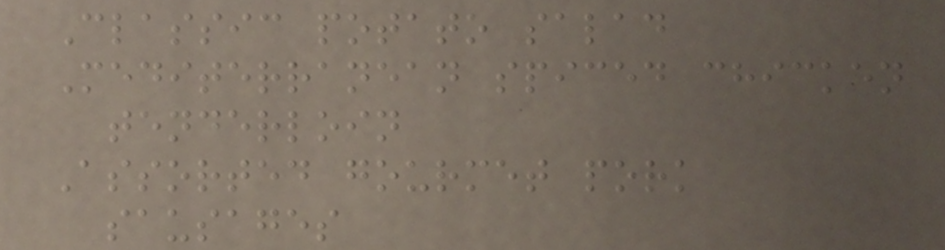Classic potato salad
Mediterranean spiced chicken
tenderloin
Assorted gourmet pork
sausages
